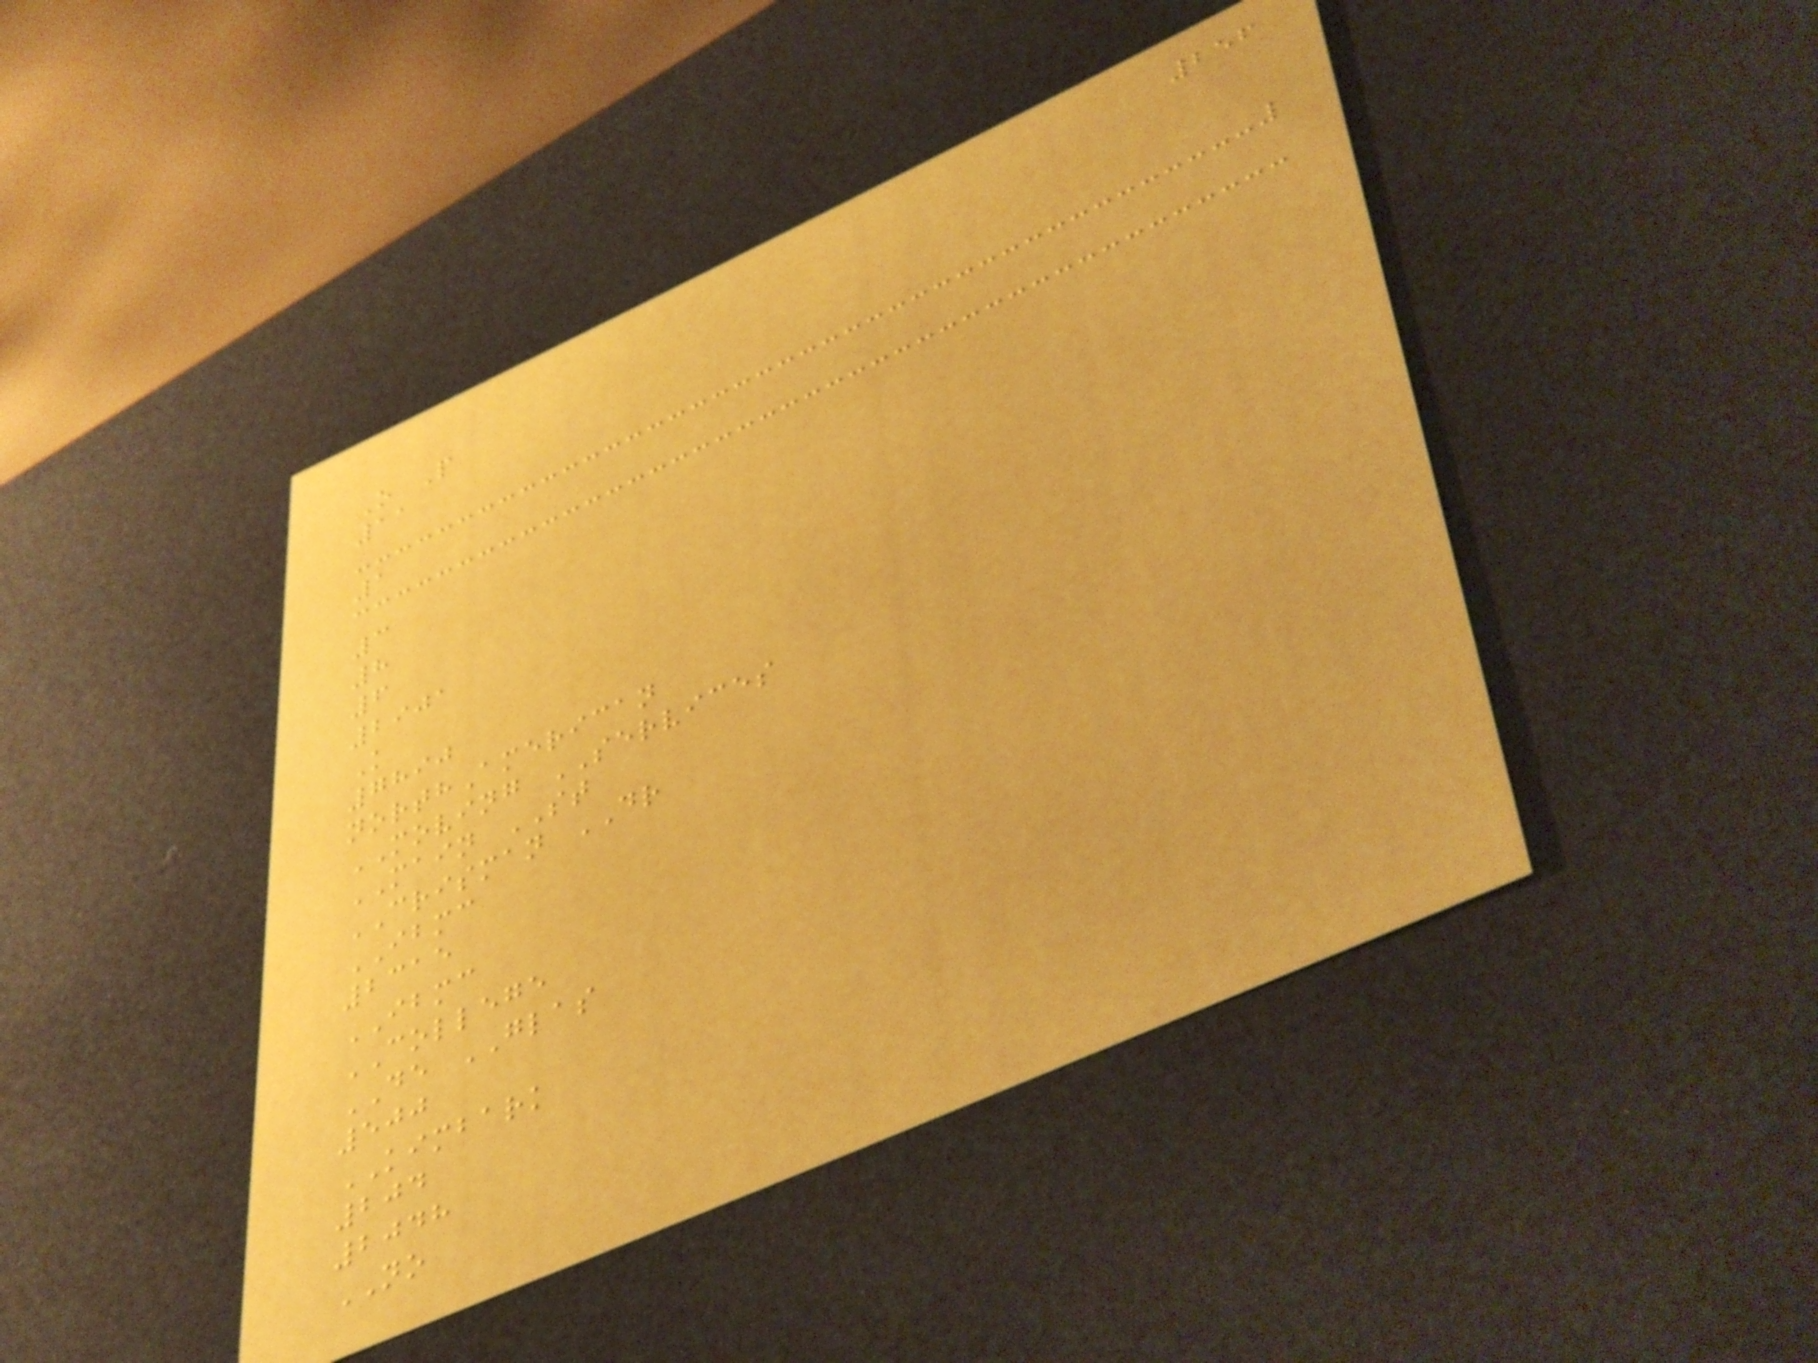256
O P
11
1
3
8
6
2901
K
7890
northAmerican
MOVING SERVICES
MAIN ST
CRISMAN DR
IBMC
2315
IBMC
COLLEGE
DE GLAS
500
KIMBARK
204
2048
NO
